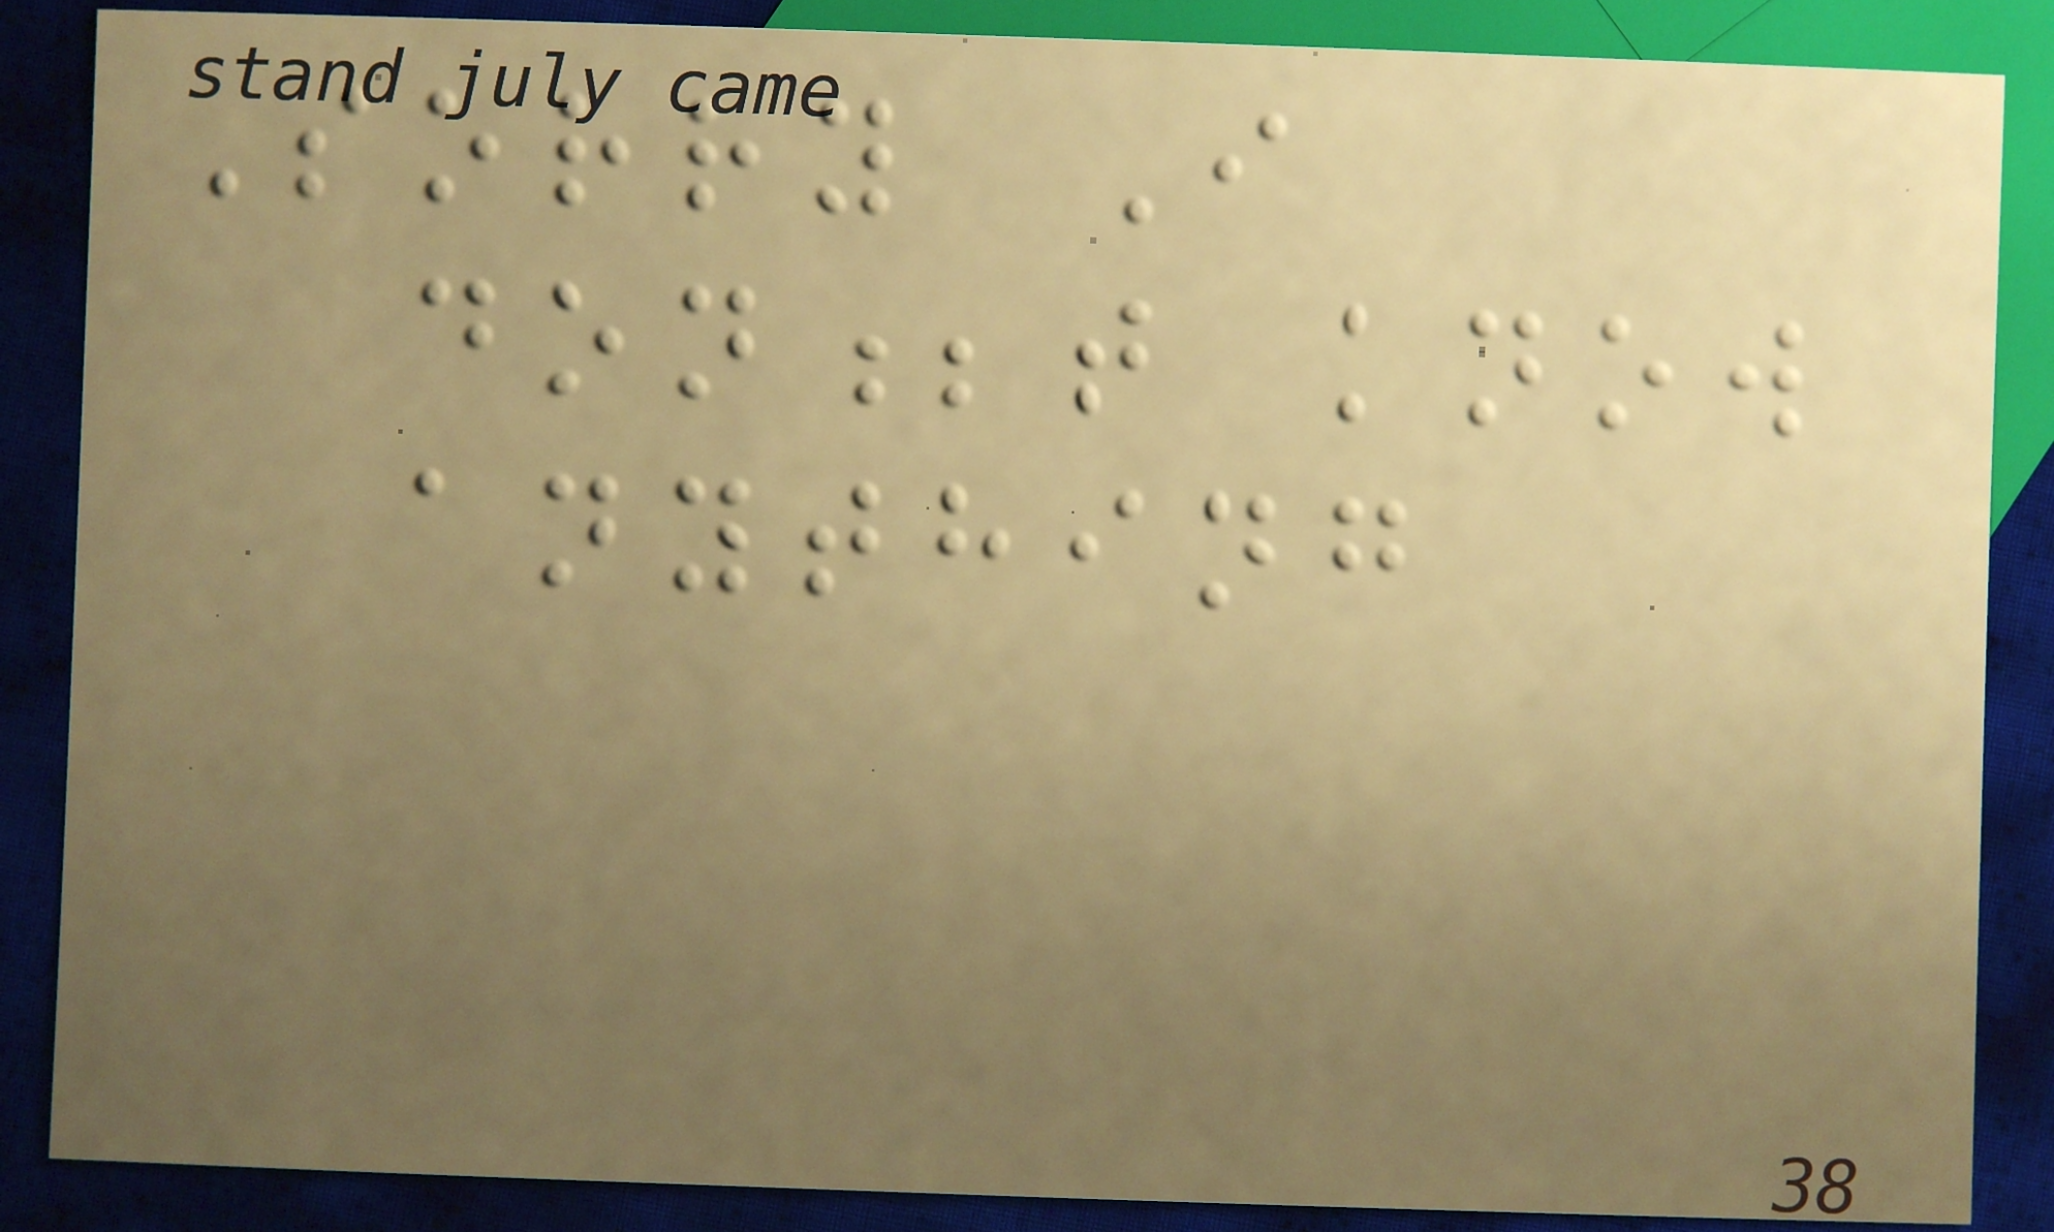Sorry I
don;t know
anything
